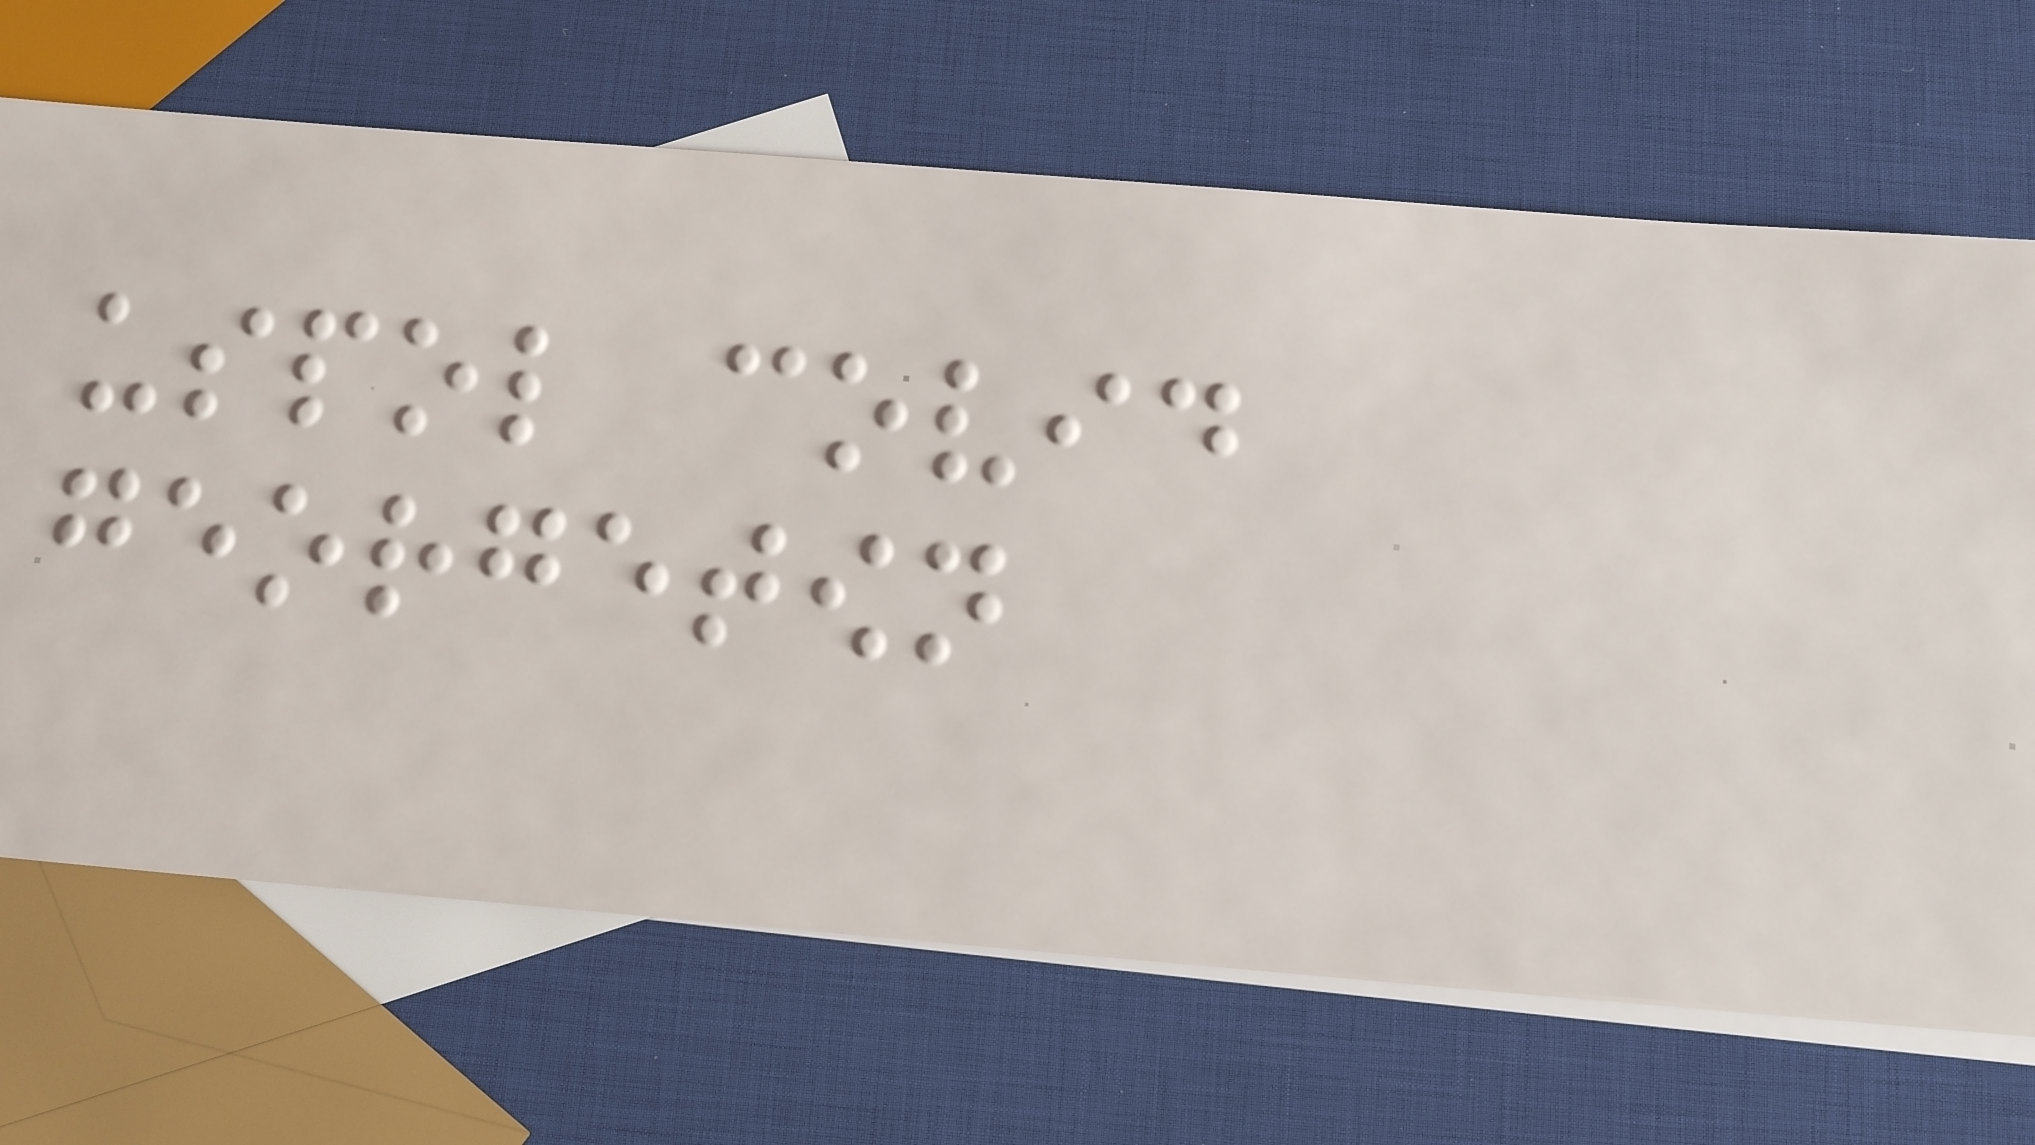uspol covid
georgetown
